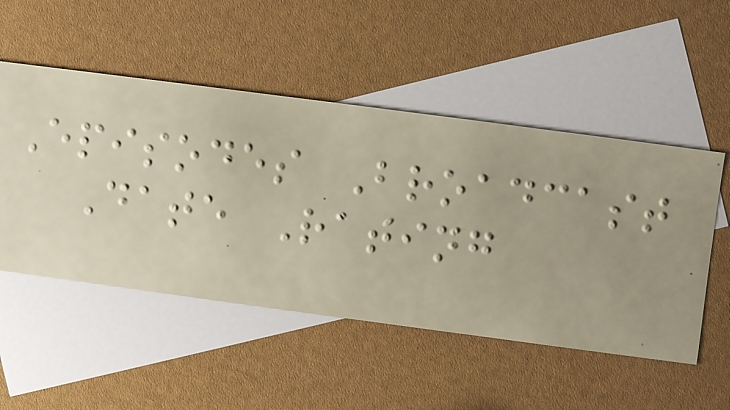Episodes Broadcast
Date Rating
